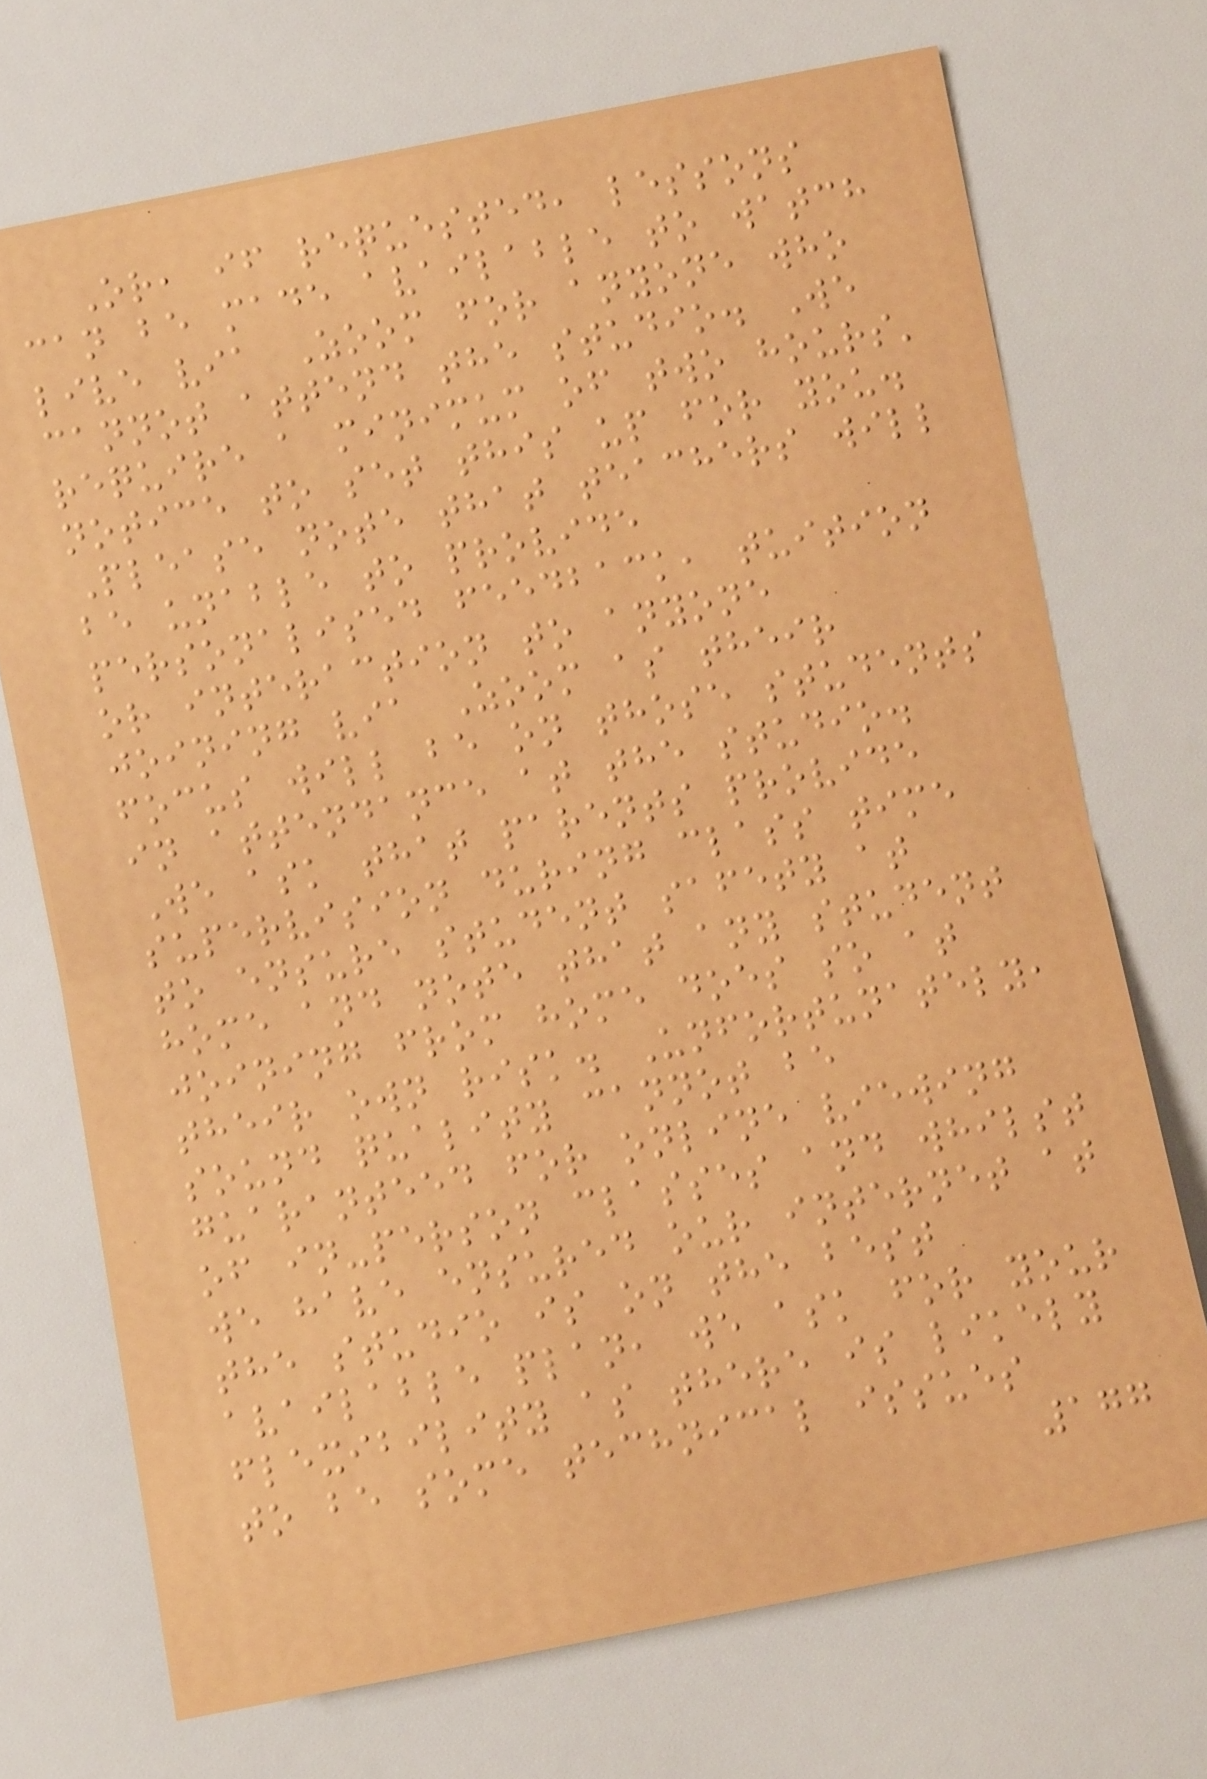Or, if requested, lessons
can be made available to watch
live via Zoom for anyone who
cannot attend the studio. We
require a minimum of two hours'
notice to set this up for you.
Please note that teachers will
be unable to provide
personalised feedback, tuition
or interaction to anyone
joining via Zoom as their
focus will be on those students
in attendance at the studio.
We ask that parents provide
supervision during class time
to ensure student safety at
home and note that any student
joining from home does so at
their own risk. Unfortunately,
sound quality cannot be
guaranteed for online viewing
of in-person classes and whilst
we have ensured our internet at
the studio is on the best
available plan, we ask for your
flexibility as there is likely
to be some technical issues
177
